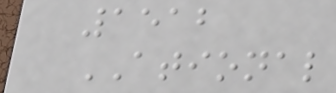1512
ATIONAL
